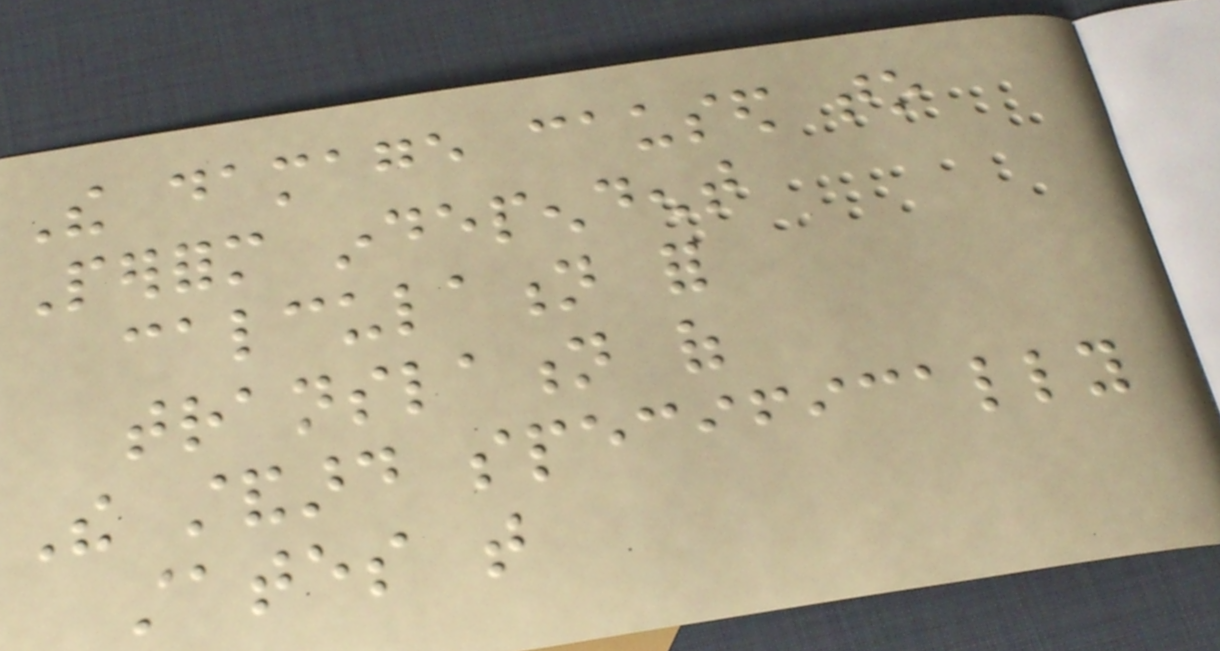The damage caused to
Perform independent
calculation for
translation of
The standard specifically
states that
